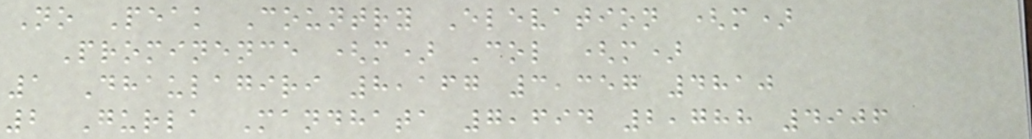No Peak Country Elevation (m)
Prominence (m) Col (m)
1 Dhaulagiri 8,167 3,357 4810
2 Gurla Mandhata 7,694 2,788 4906
